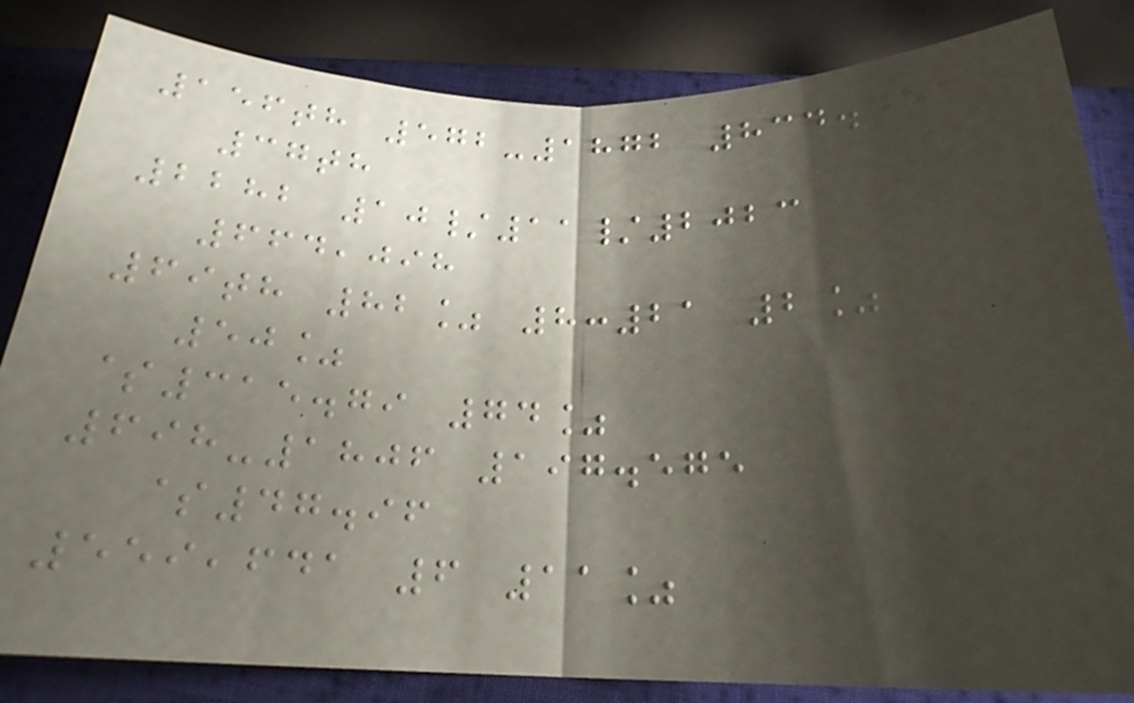156th 572-1872 834.451
37th
2282 10/11/2023
664,098
69th 82% 8:21 2%
50%
$315.79 74%
698-1806 197.575
$47.96
559,641 6 11%
